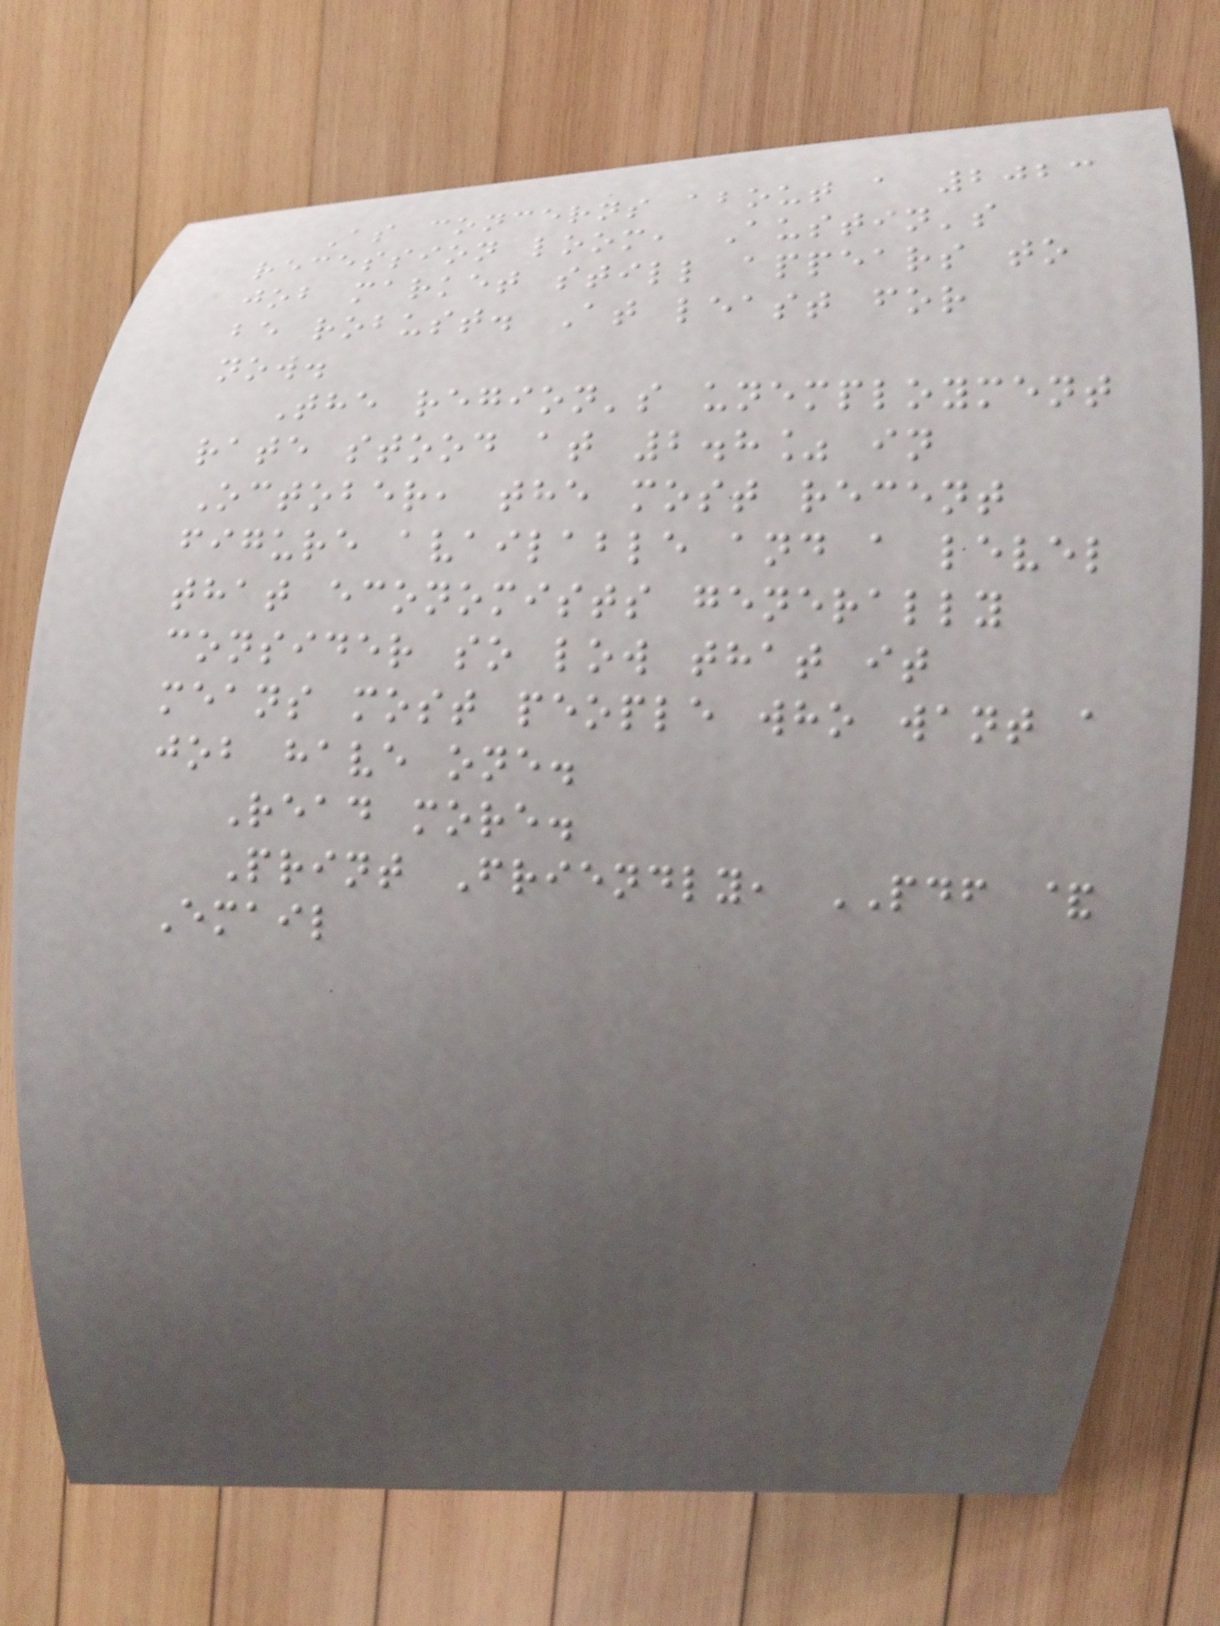As concerns about a 2023
recession loom, Austin's
job market still appears to
be robust. At least for
now.
The region's unemployment
rate stood at 2.8% in
October, the most recent
figure available and a level
that economists generally
consider so low that it
means most people who want a
job have one.
Read more.
Print Friendly, PDF &
Email
